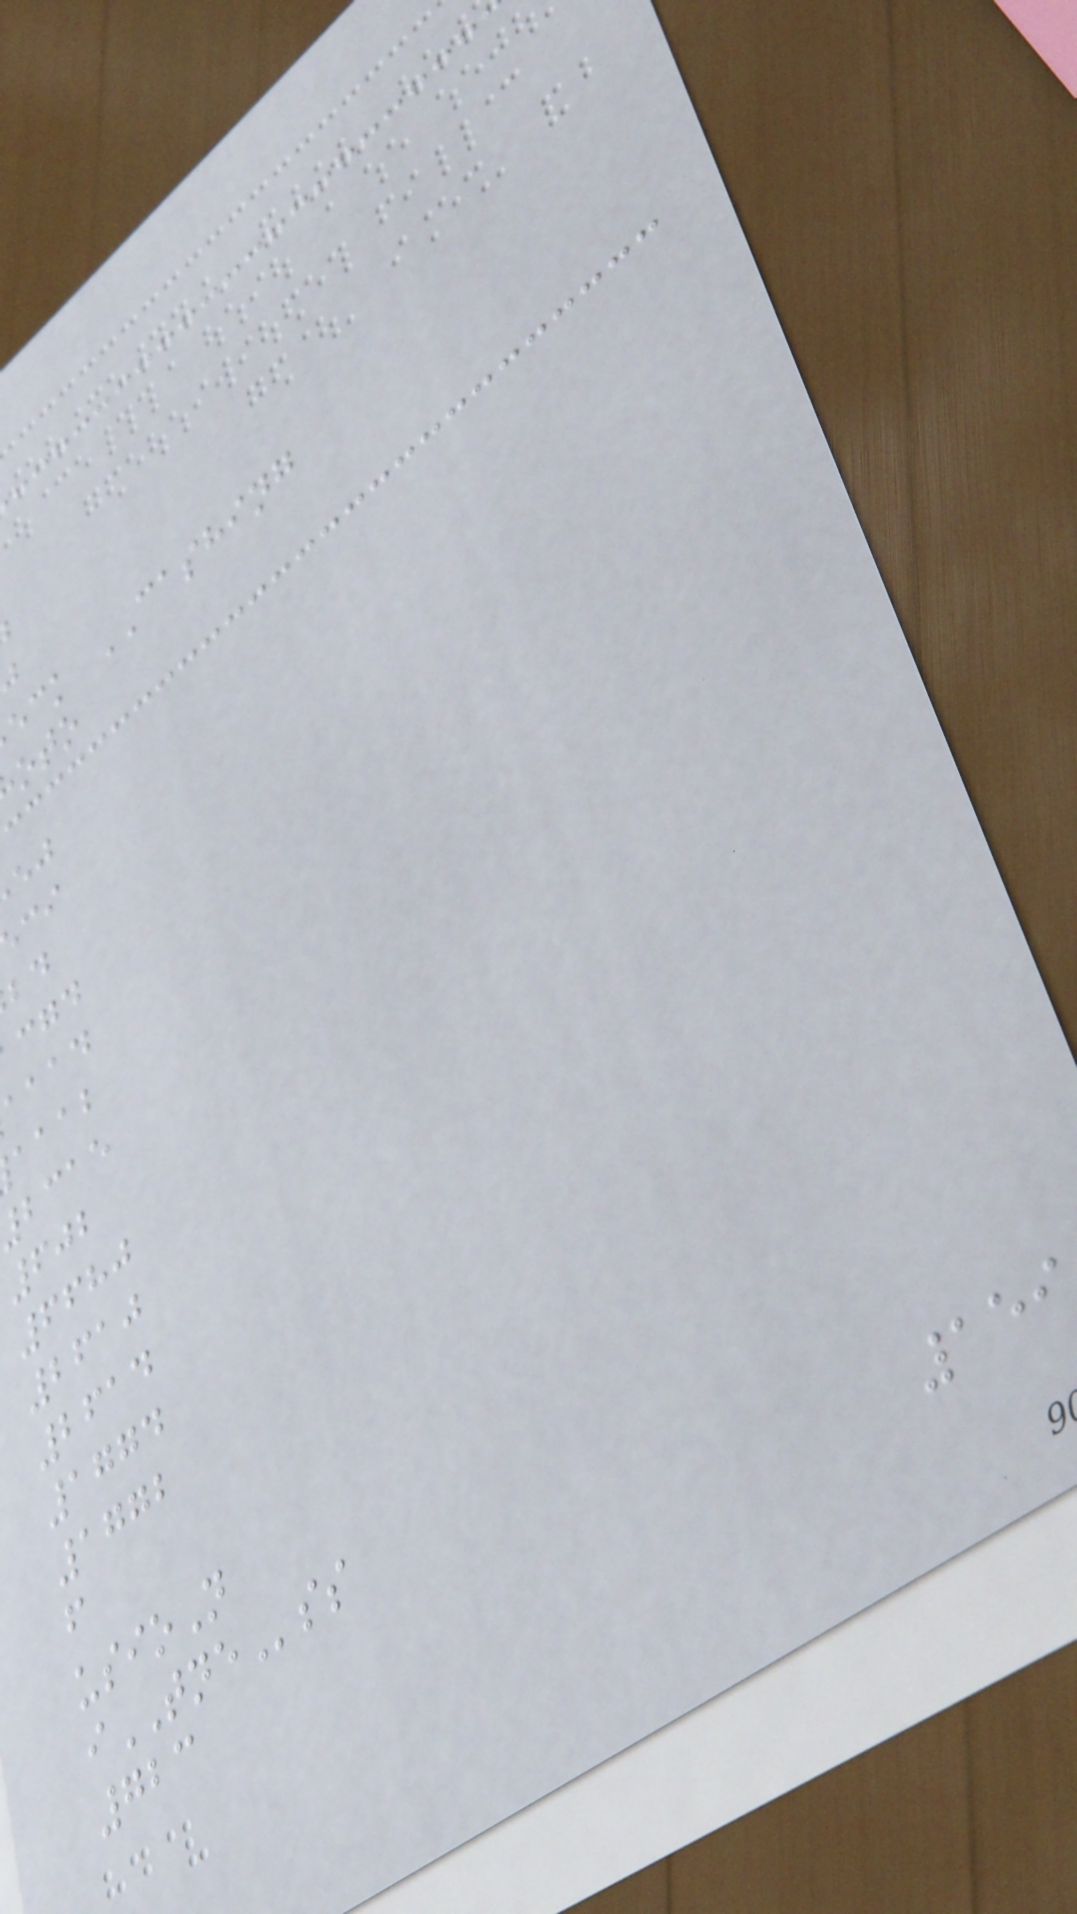eck CASHING
aaad
aaab
bcae
602
6680
2610
2614
1774
1772
f
usioN
iTNEss
723
159
